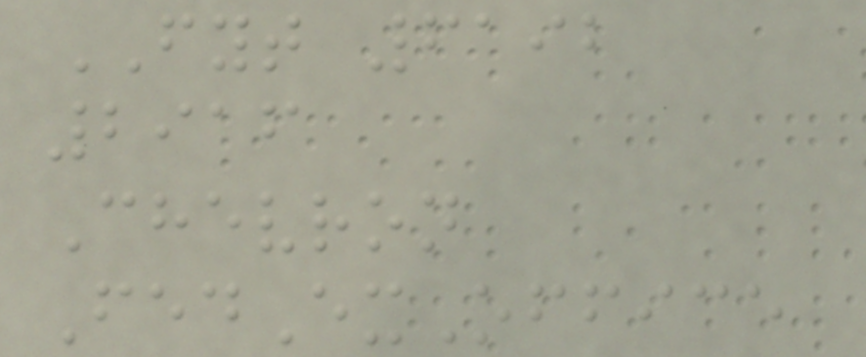FYT 6192
2916
Chevron
FedExOffice
